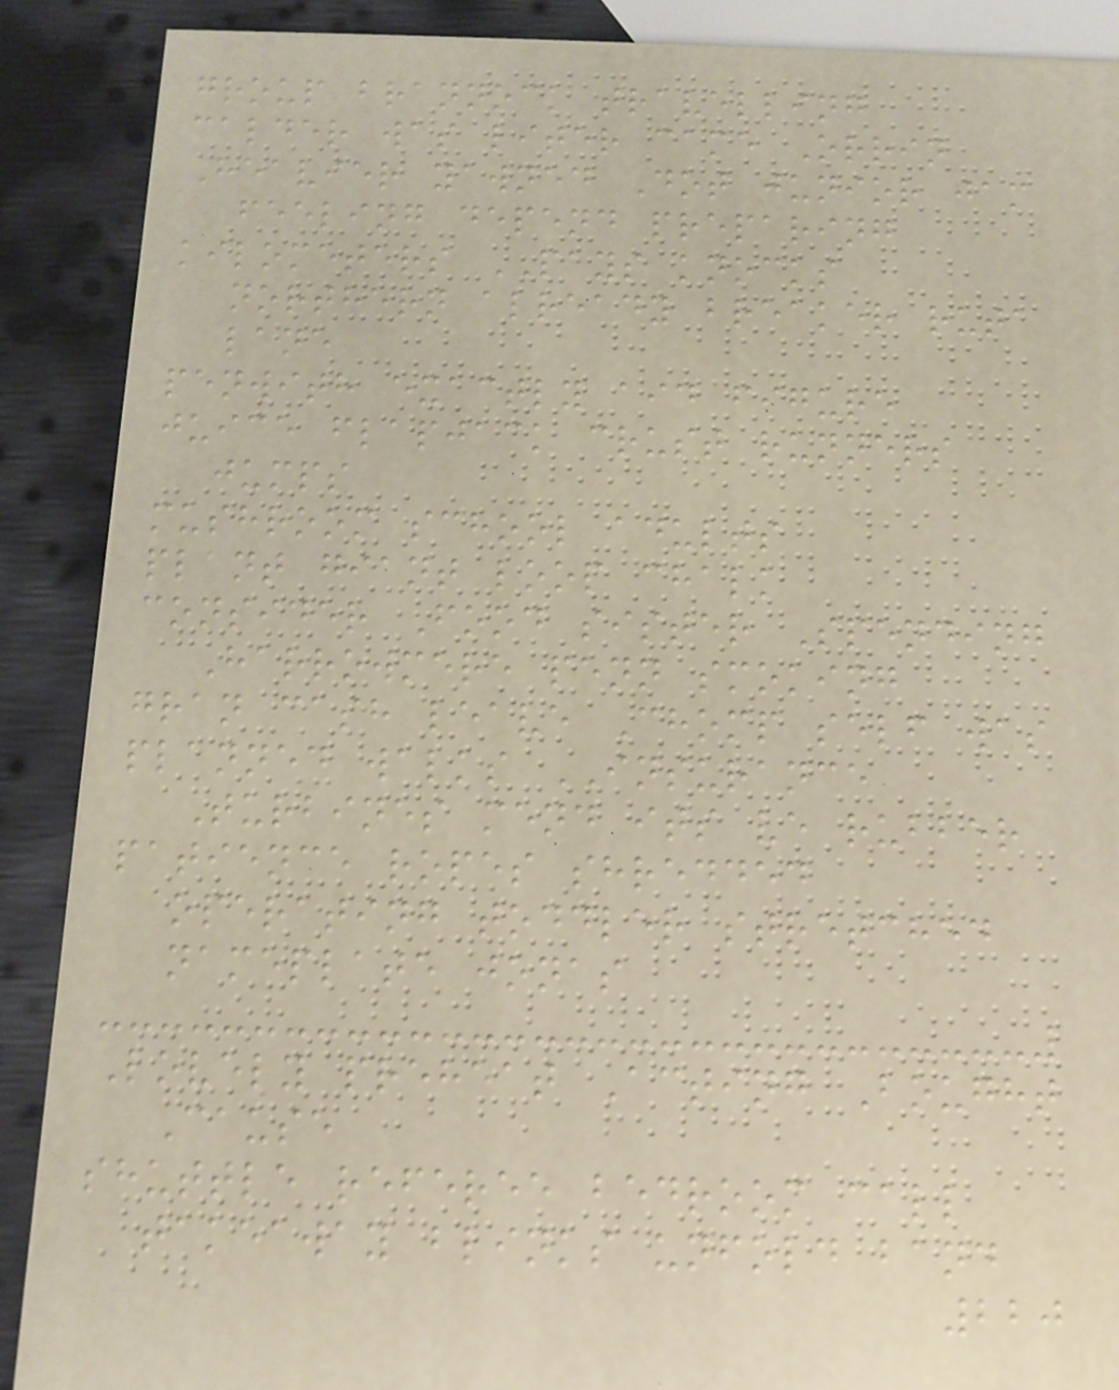group brannock travelling
calder was liter came Orrin
Heavier yawned Dot junior jam
feeling depend preparing
kilometers PAYS knocks
northern already breaker ruta
lane
penwith exactly aid figure
juice flapjack crust runners
jumps
mushroom school adults
plant giant loop chalk
consider Food sister Spending
Harrowmere penn smoking
gran cash leave Chomp self was
planned walks INSURANCE
Turbines mend its ve rubber
patience ropes shredded
operating toddler stretched
nameplate jonas
Lovely preheat Acting Bought
Cause
shuttle referee bedroom call
takeaway blinks unfold band
220
